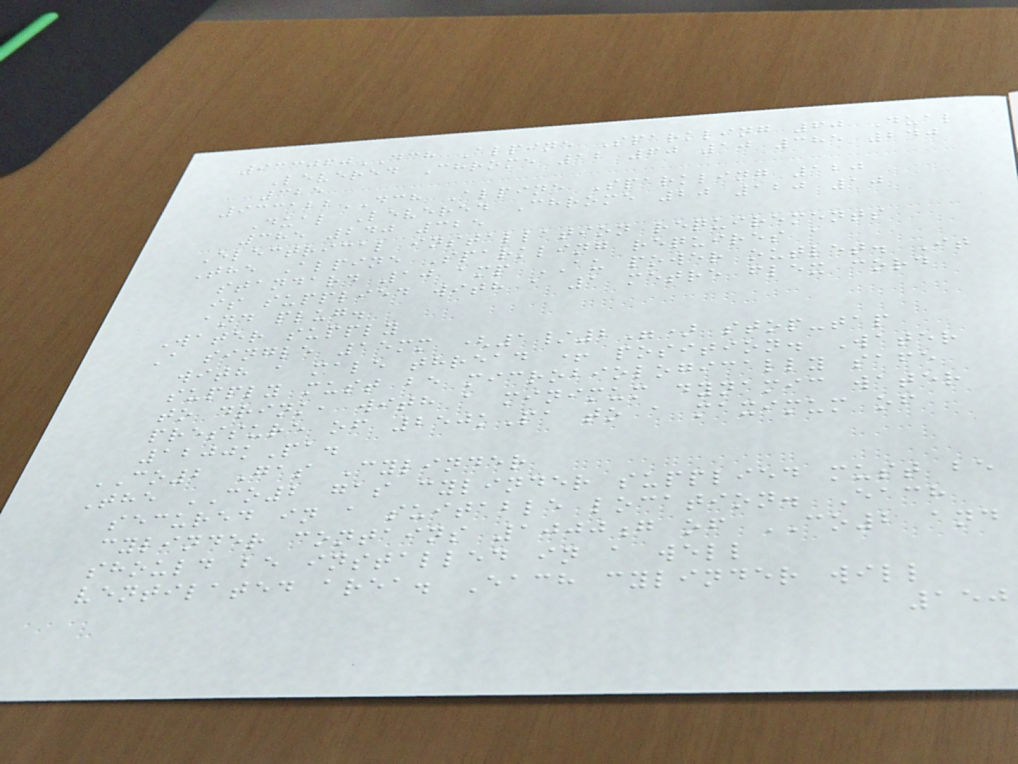933060DCH Alpine Sparkling 60 Dual
Levered Chrome 12 60 10 385 240
325
933122DCH Alpine Sparkling 120
Dual Levered Chrome 20 120 10
385 240 325
Electrical installation requirements
The Alpine Sparkling requires a
standard 10 amp AU power outlet. It
is supplied with a 1 metre flex cord
and plug.
Water supply
A single 15mm (1/2") stop-tap
with a male thread + position. Water
supply must be microbiologically safe
to drink, with a minimum dynamic water
pressure of 250kPa to a maximum of
1200kPa.
CO2 Gas Cylinder
The CO2 gas cylinder supplied must be
secured in a suitable location. Each
cylinder contains 1000g of CO2 and
should be installed in a well
ventilated area. Each cylinder will
150
